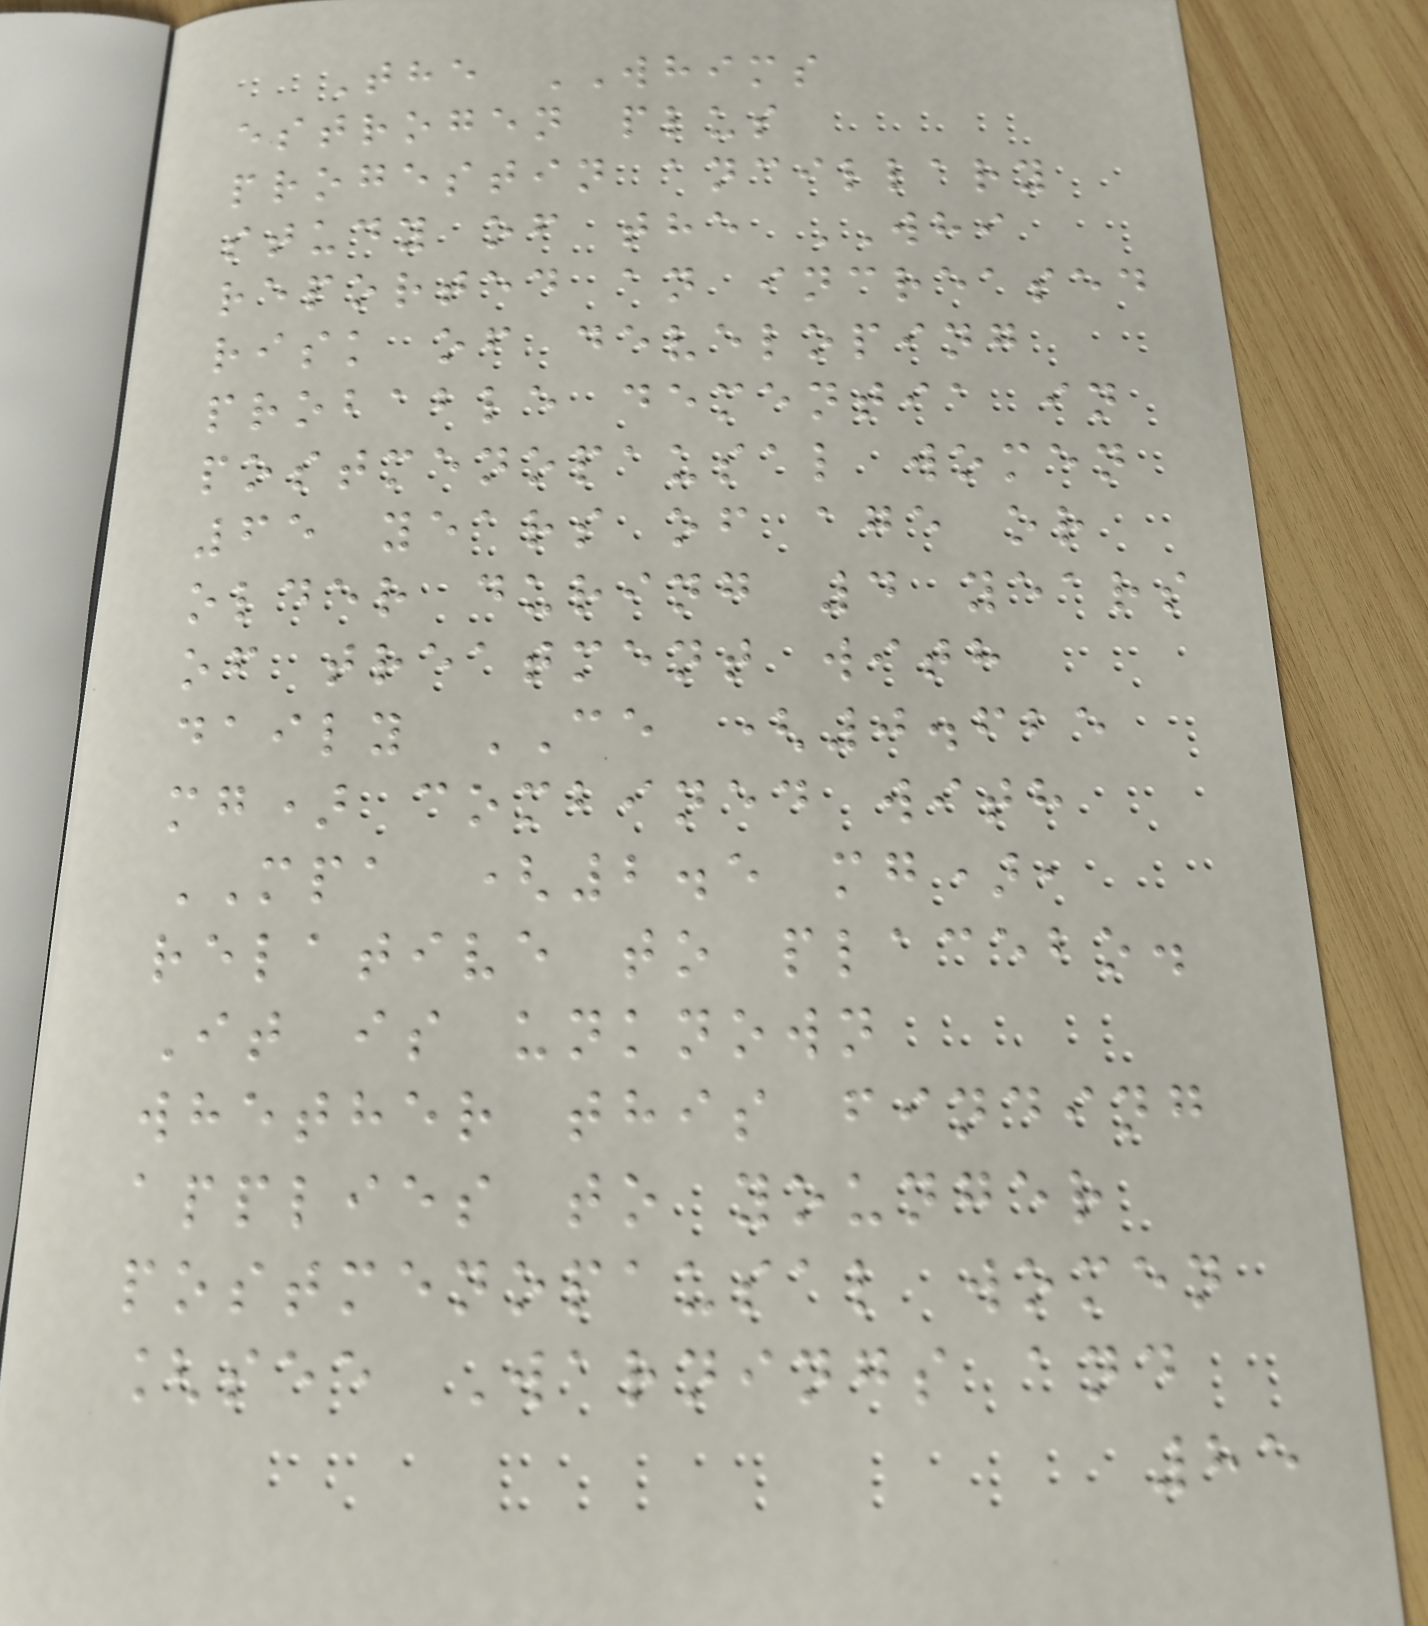The WHIMS
estrogen plus
progestin ancillary
study of the WHI
reported an increased
risk of developing
probable dementia in
postmenopausal women
65 years of age or
older during 4 years
of treatment with
daily CE (0.625
mg) combined with
MPA (2.5 mg),
relative to placebo.
It is unknown
whether this finding
applies to younger
postmenopausal women
[see Warnings and
85
